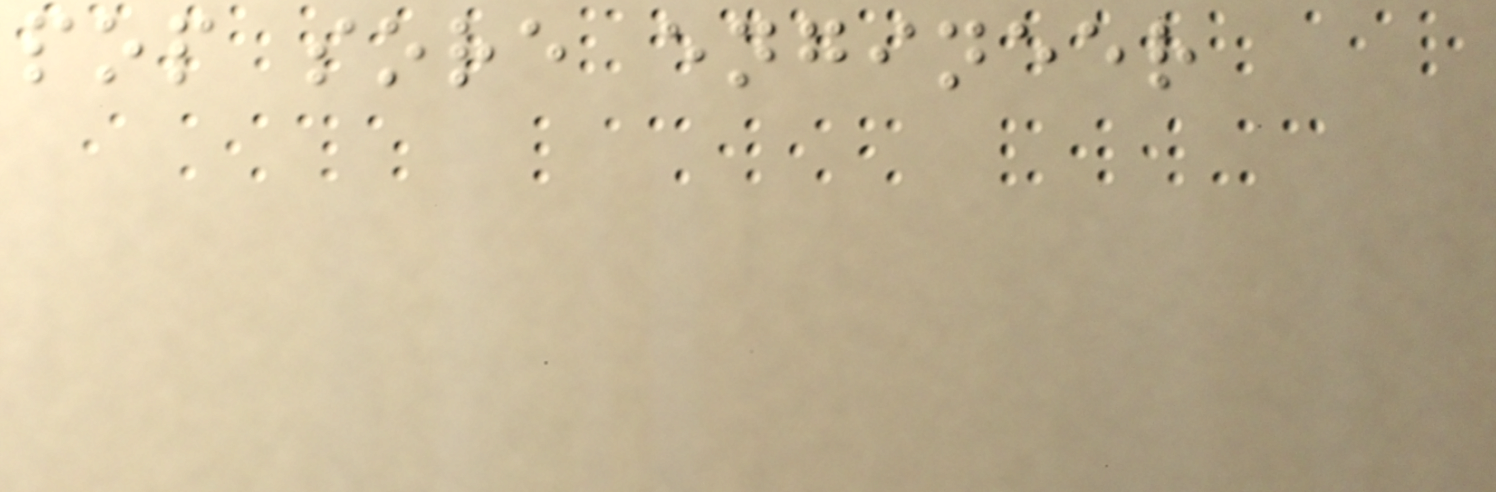pop sore engineer
